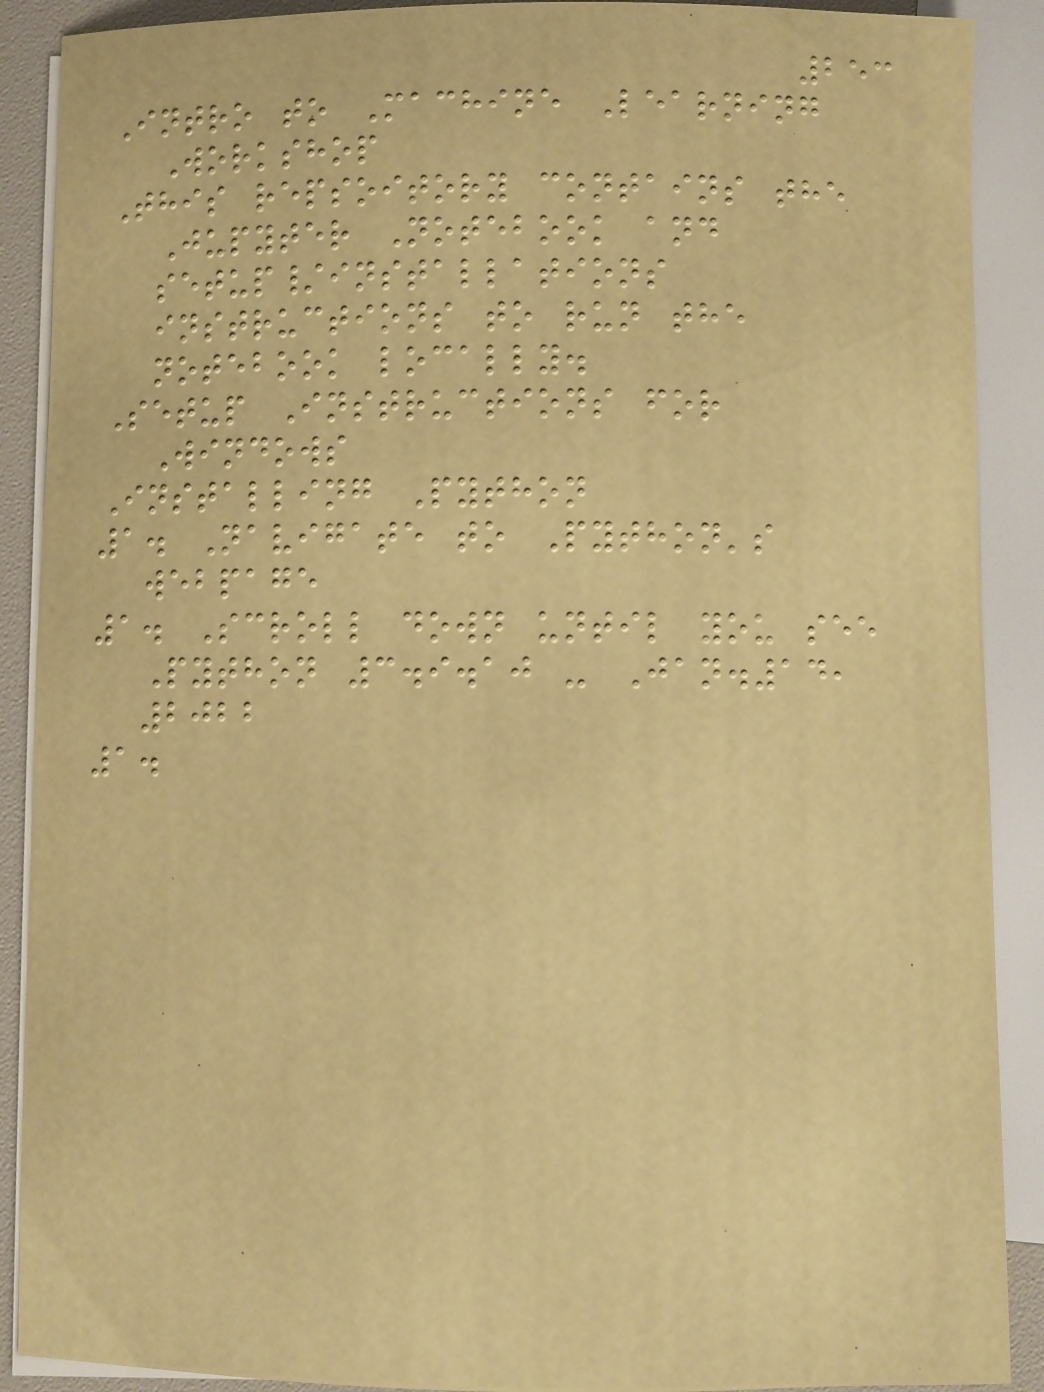253
Intro to Machine Learning
Workshop
This repsoitory contains the
Jupyter Notebook and
setup/installations
instructions to run the
notebook locally.
Setup Instructions for
Windows
Installing Python
1. Navigate to Python's
webpage
1. Scroll down until you see
Python 3.9.10 - Jan.14,
2022
1.
